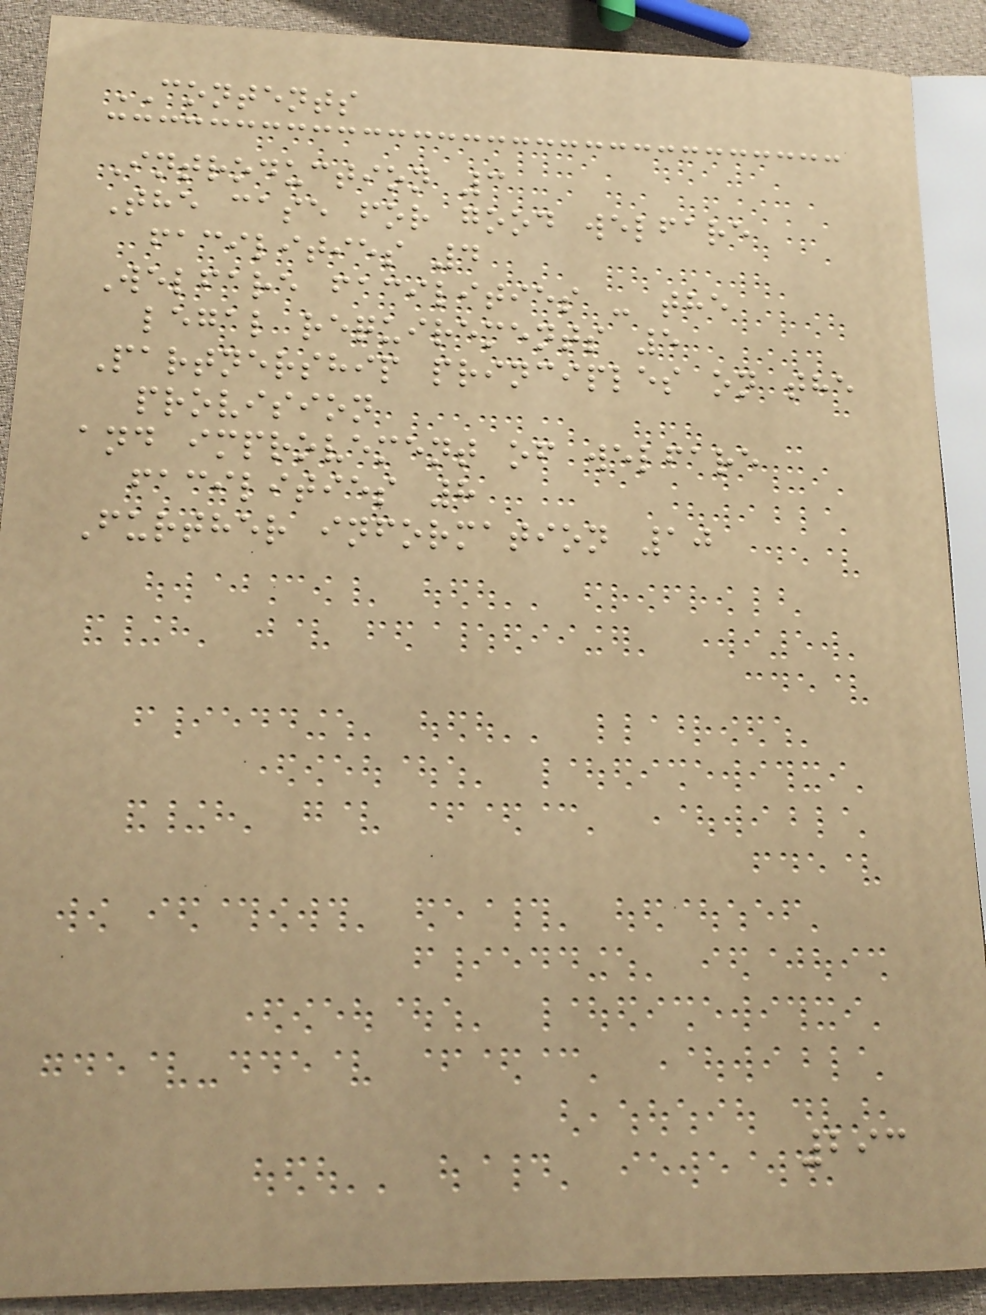CONTENTS
Introduction 3
The case for good welfare
facilities 4
Welfare facilities - the
legal requirements 5
Partnership principles on the
provision
and improvement of welfare
facilities 8
Further information 10
293
